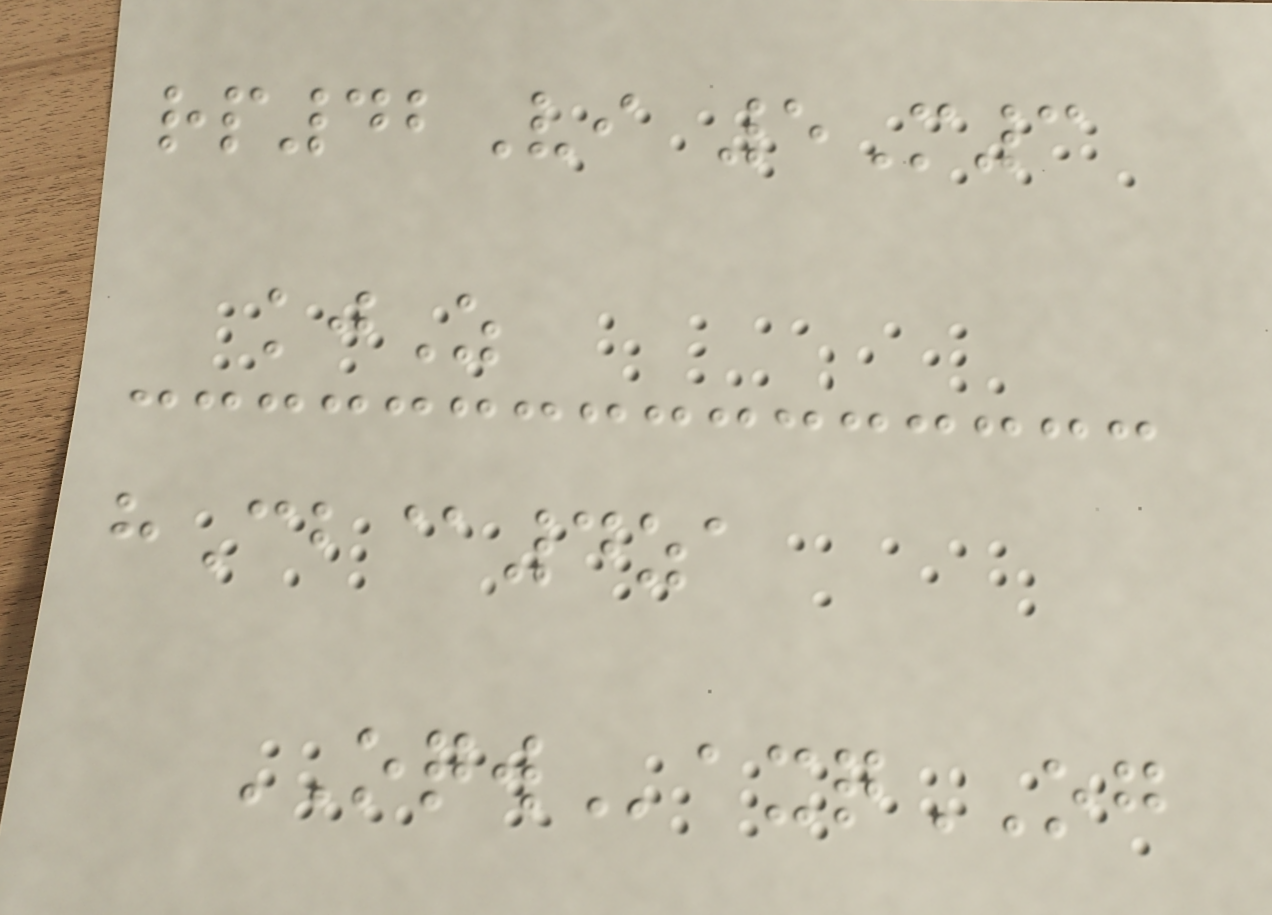rp42Vi 5M3
kjZ
hCb@4za
OQWaxqOG
